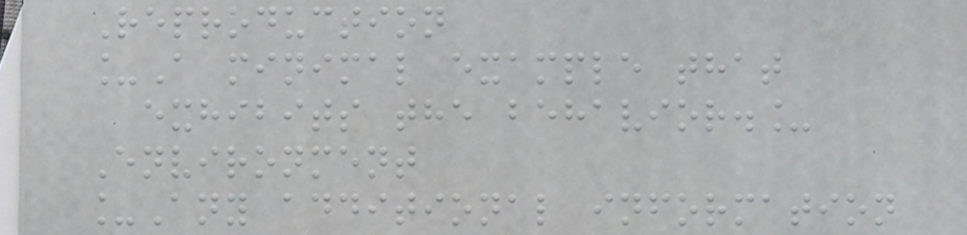Reproduction
_A minimal example that
exhibits the behavior._
Environment
_Any additional information
